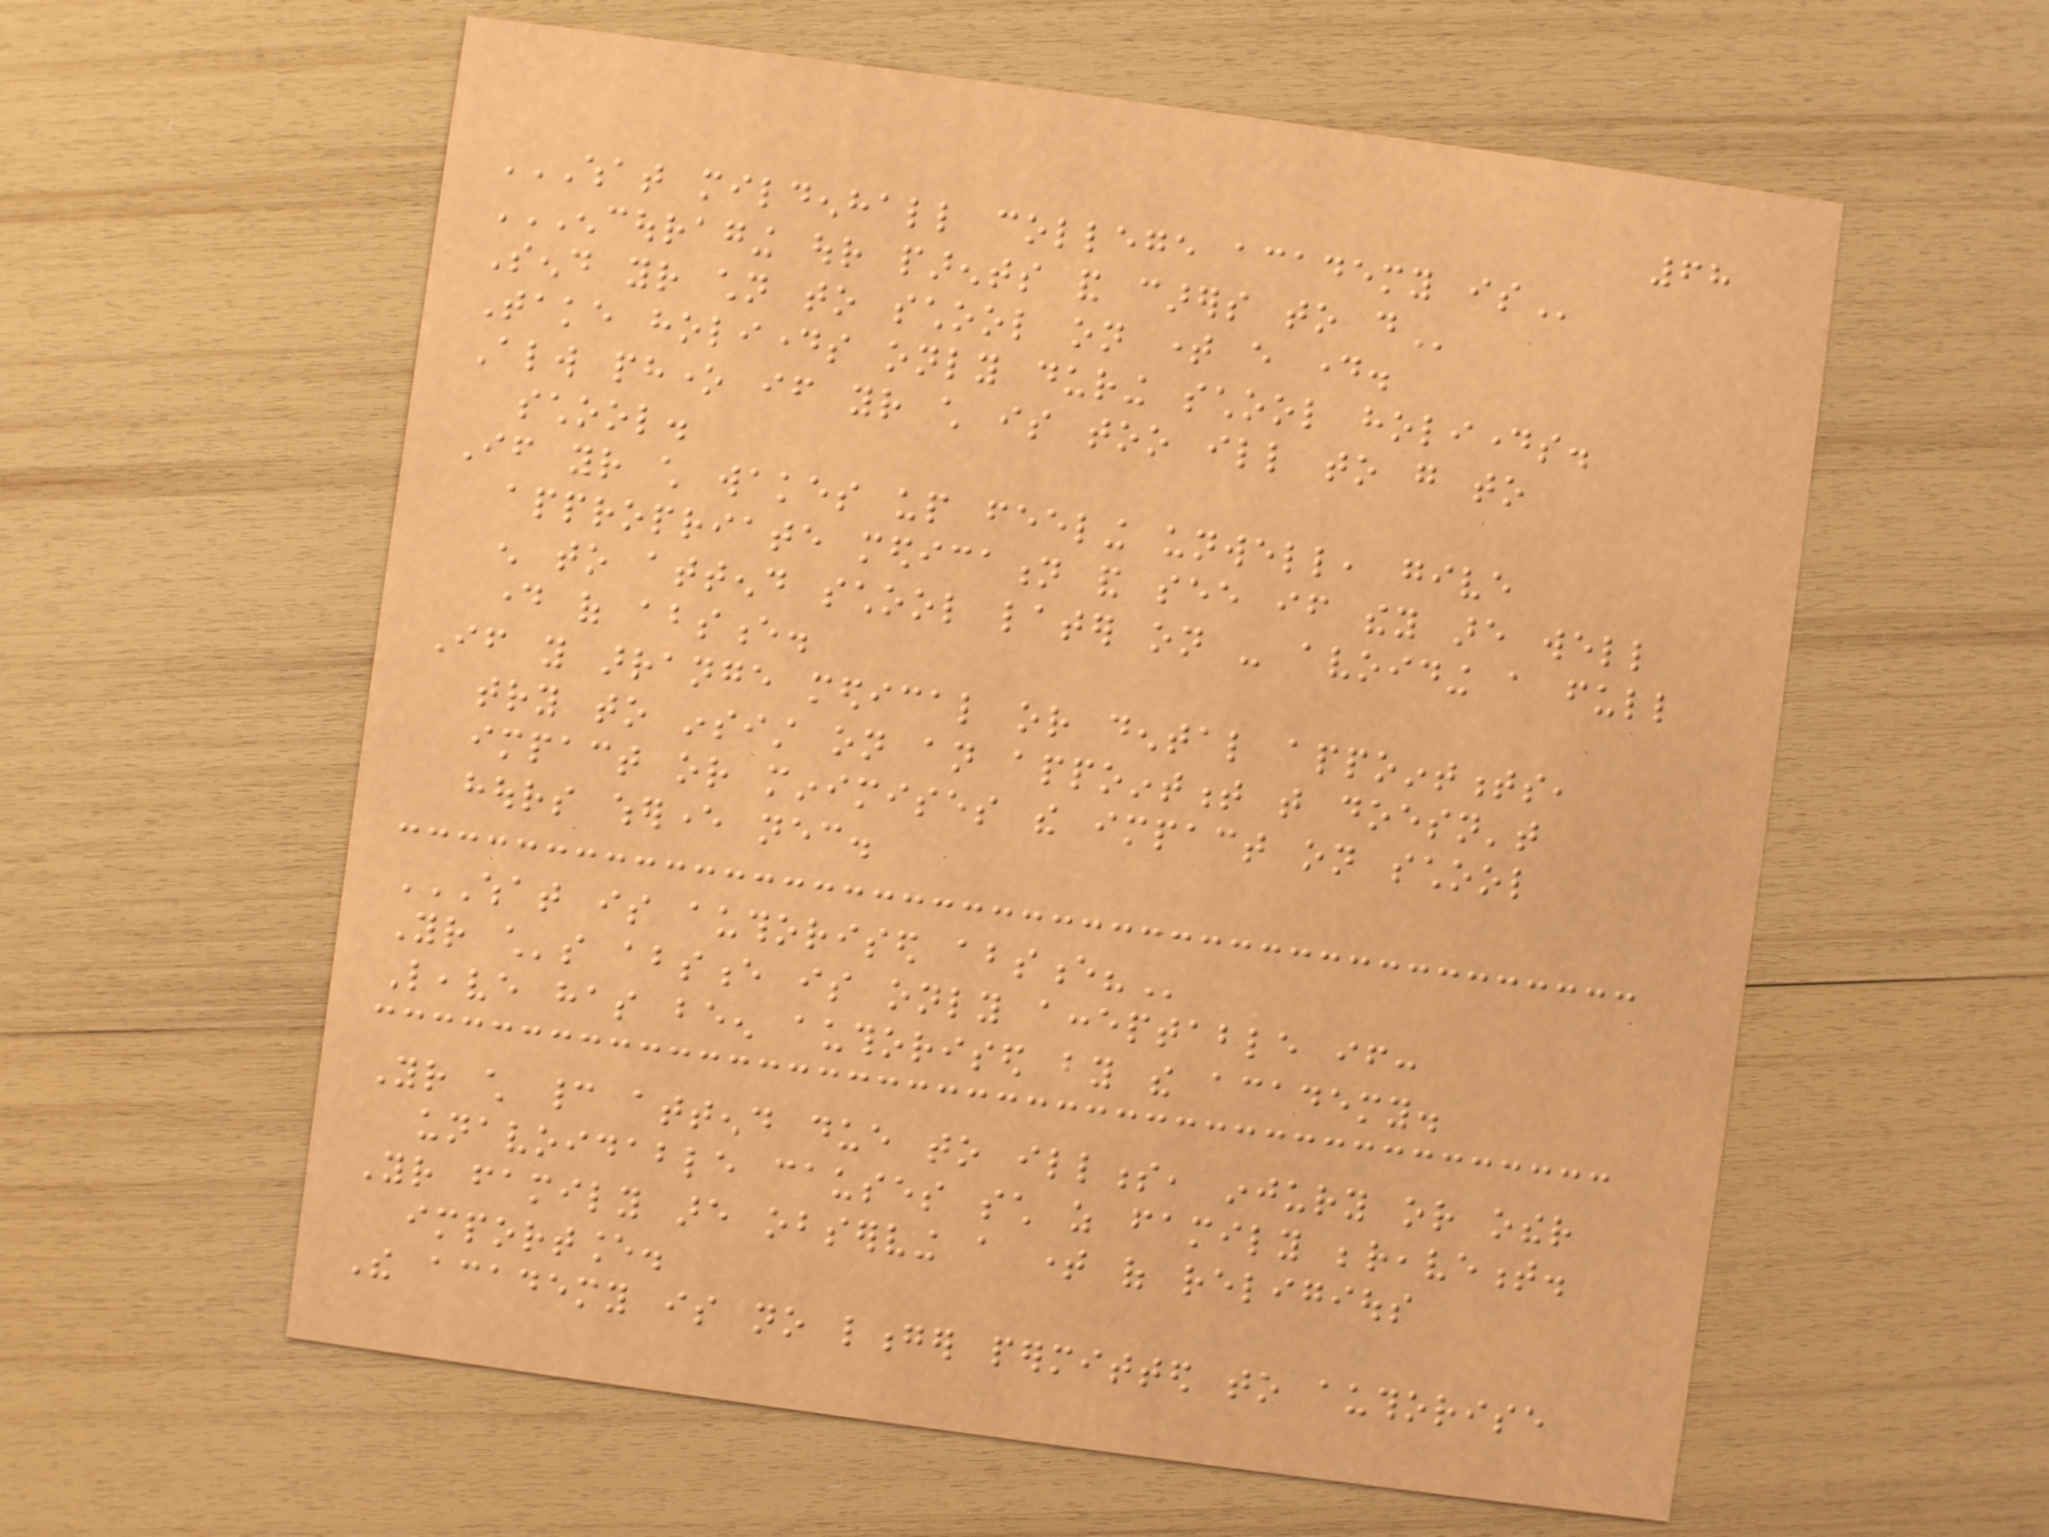68
WHAT MILDENHALL COLLEGE ACADEMY IS
ENCOURAGING OUR PARENTS AND CARERS TO DO
Send your children to school on time every day.
Take holidays only during school holidays.
Always phone if your child is too ill to go to
school.
If your child wakes up feeling unwell, give
appropriate medication and see if they are well
enough to attend school later on - avoiding a full
day of absence.
If you arrange medical or dental appointments,
try to insist on an appointment that doesn't
impact or minimises the impact on school
hours wherever necessary.
WHAT IS AUTHORISED ABSENCE?
Your child's absence is only acceptable if:
Leave has been authorised by the academy.
Your child cannot attend due to illness, injury or other
unavoidable causes such as family bereavement.
Your family are observing a time of religious
importance.
The academy is no longer permitted to authorise
